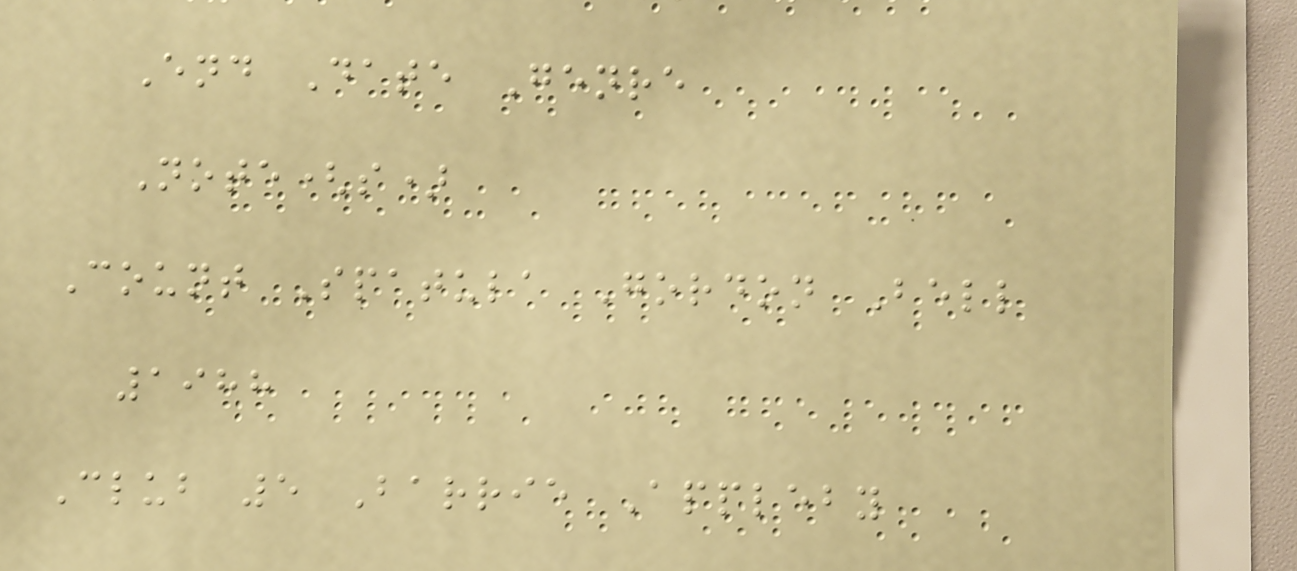End Date Genre
Note(s)
Count Spatula Gordon Bell
1988
Club 5 Barrie Appleby
